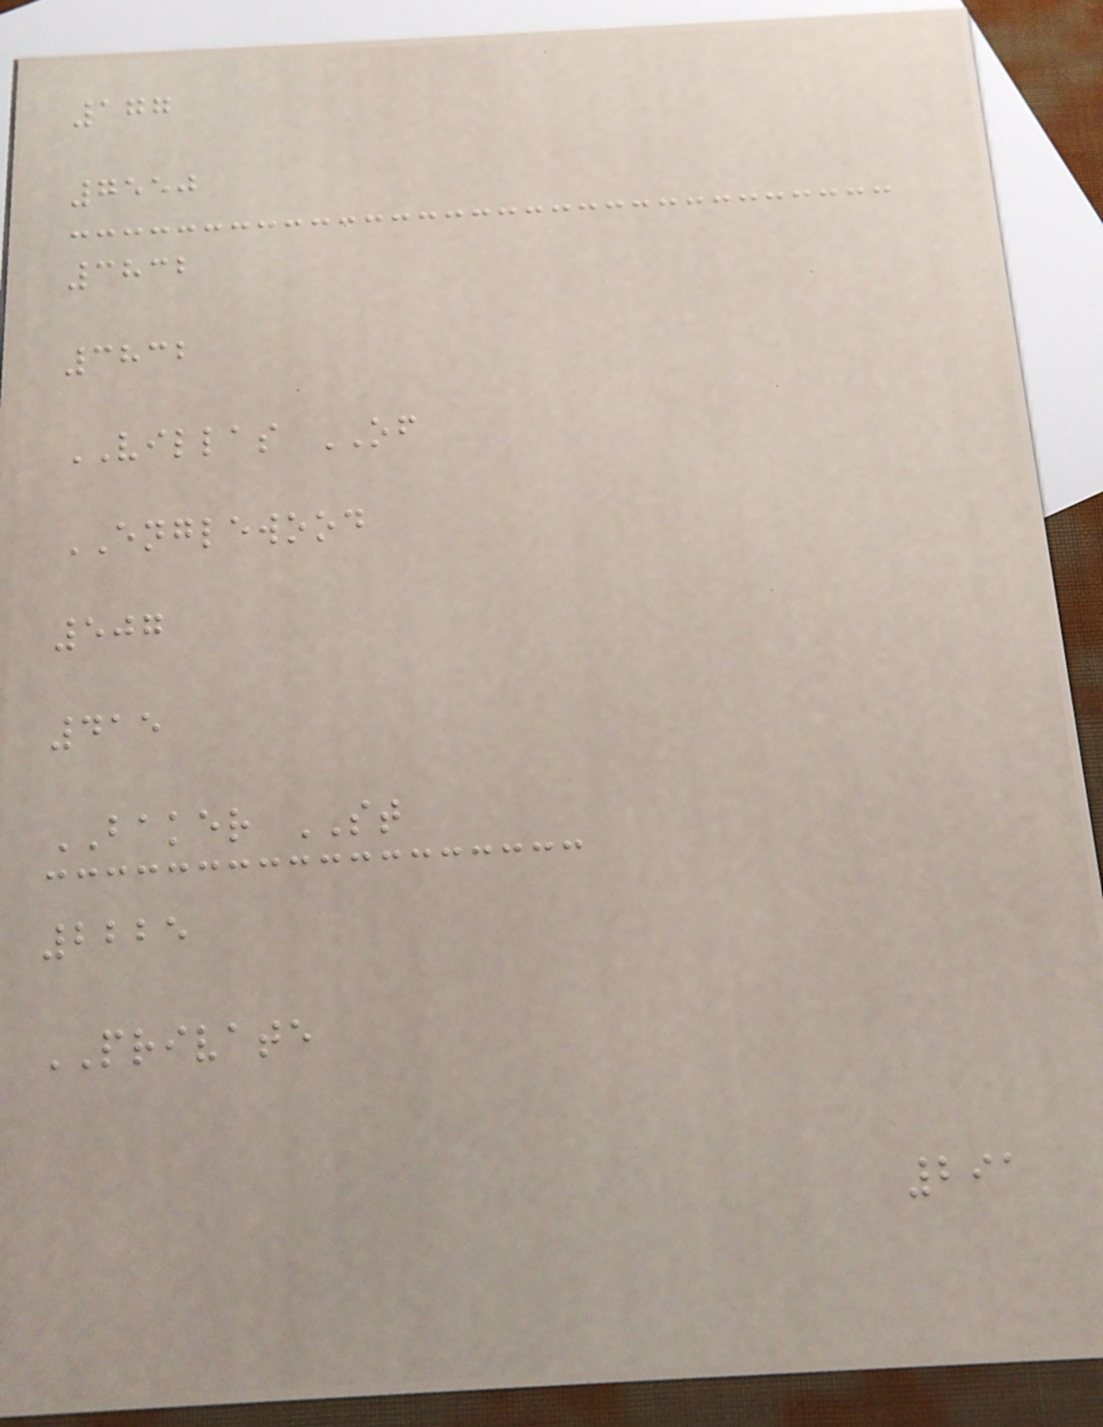177
7550
3832
3832
VILLAS OF
ENGLEWOOD
507
415
BAKER ST
2225
PRIVATE
291
